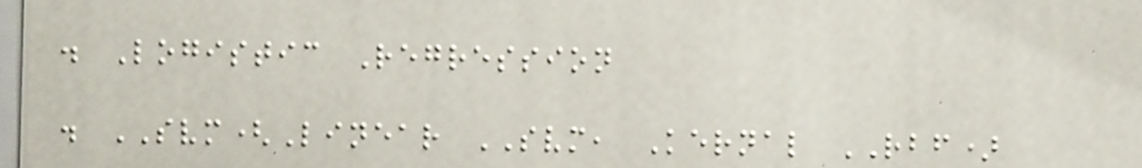. Logistic Regression
. SVM(Linear SVM, Kernal RBF)
